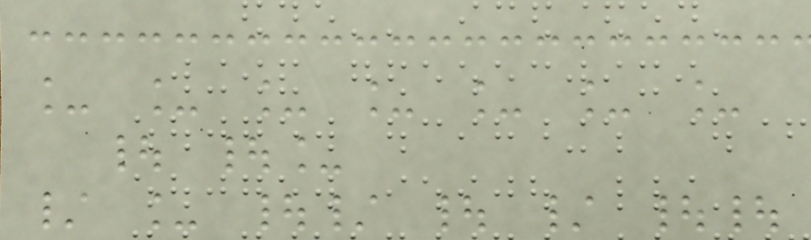_ _ _ _ _ _ _
| |_
/ _ |/ | / ||
